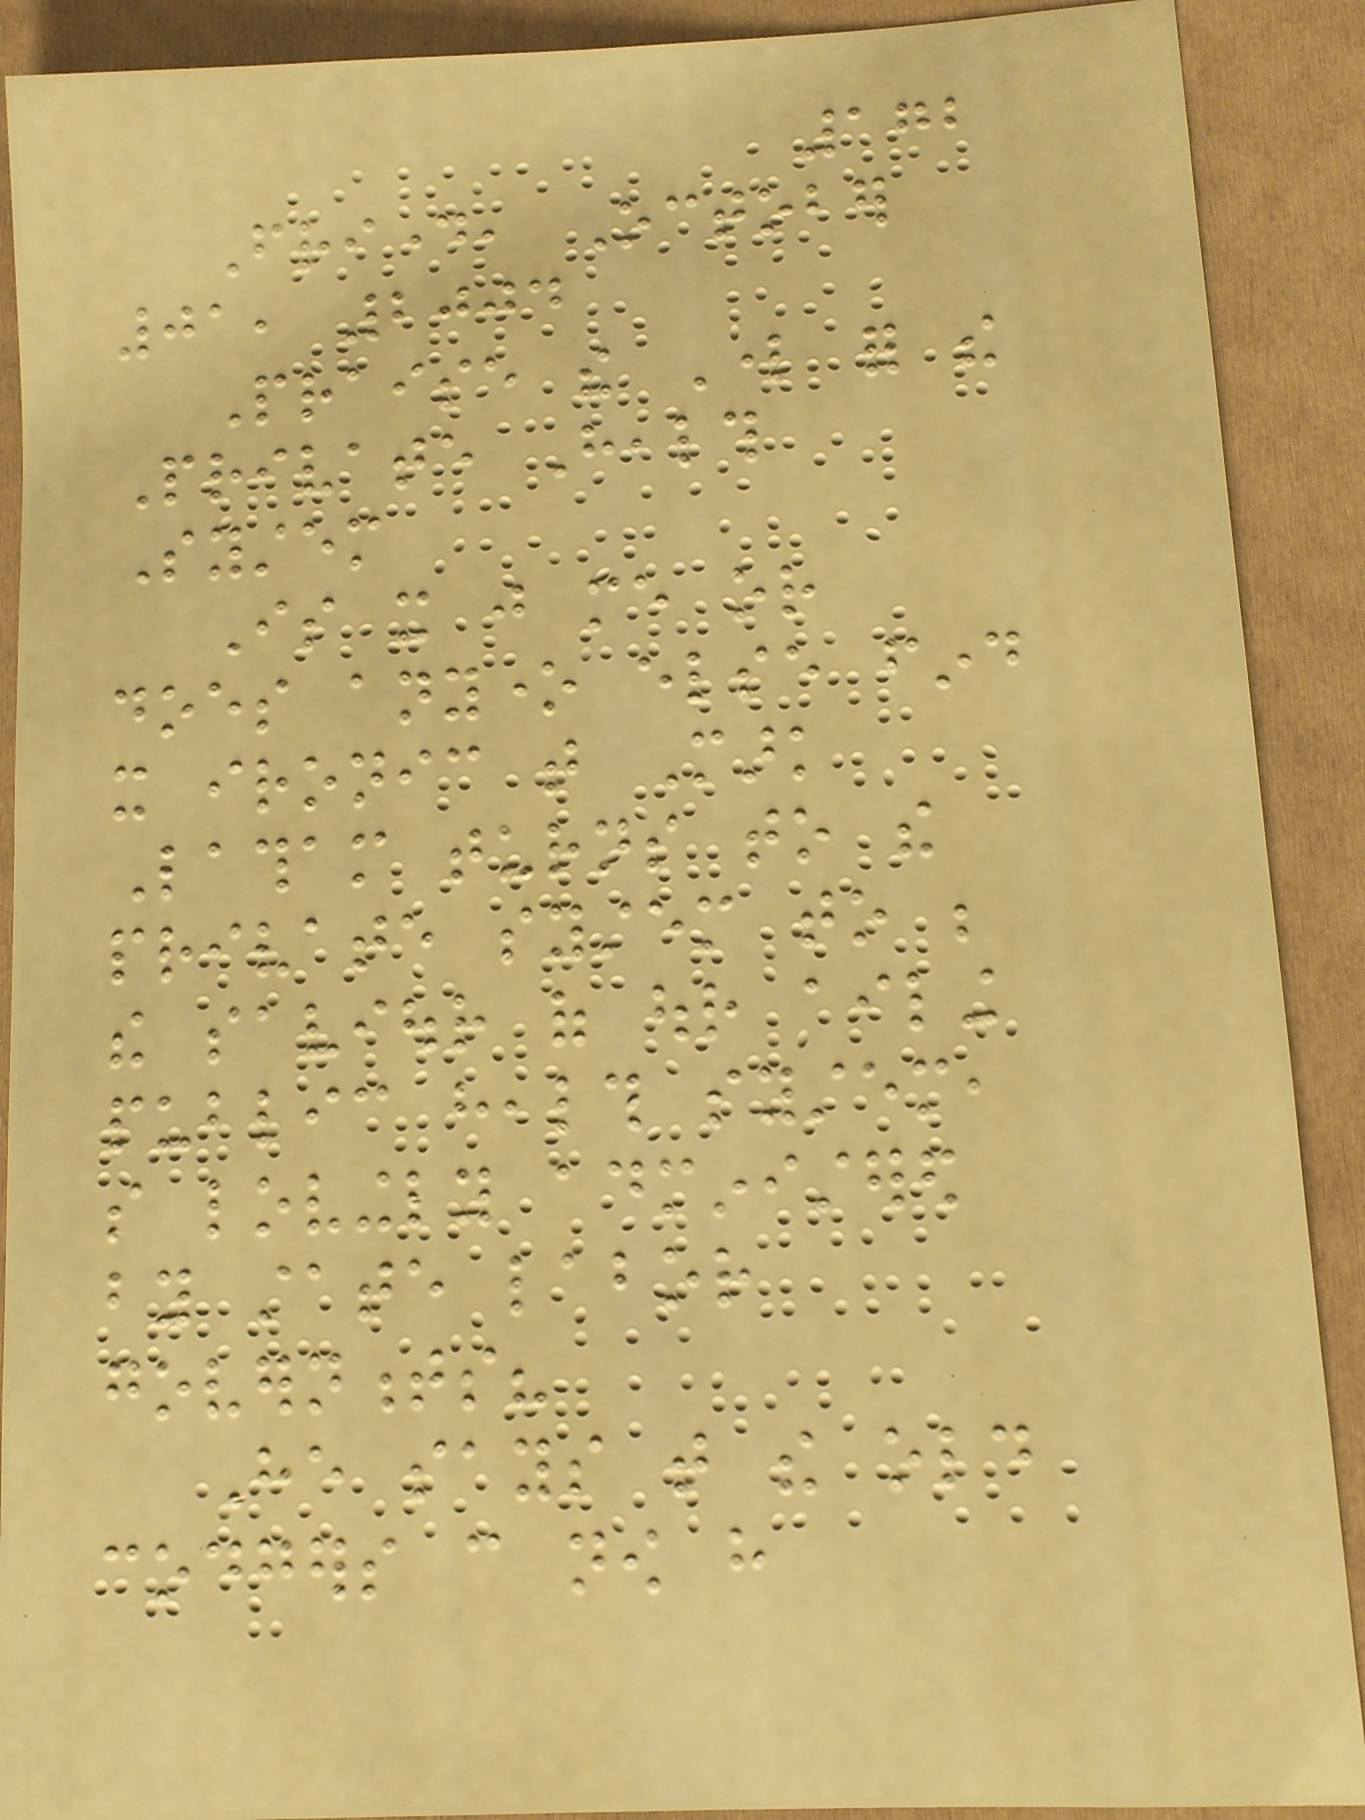172
Friday, October
01, 2004
Praise the Lord for the
Private Health
System
Is it just me or
does anyone else find
it ironic that Mark
Latham turns to the
private system to be
the saviour of our ailing
public health system,
so lovingly administered
by state labor
governments?
He says that the old
codgers can now have
